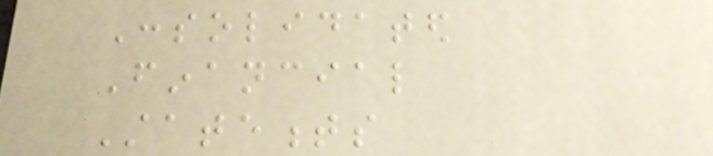Consolidated
Financial
Statements
